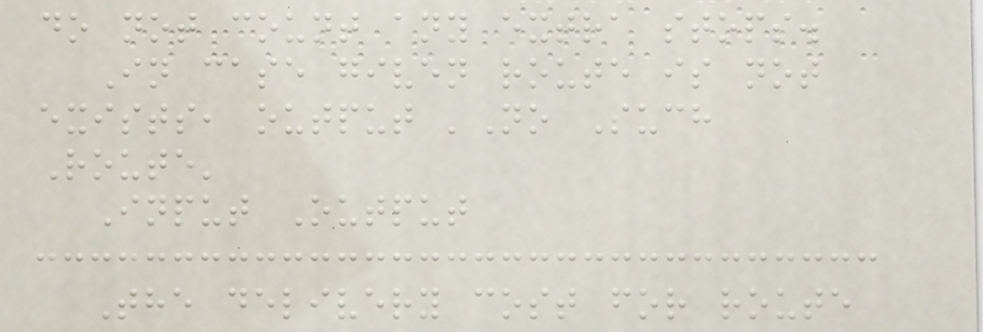do not count any extra stops.
In case given route is not
exists, output 'No Such
Route'
Input Output
The delivery cost for route
